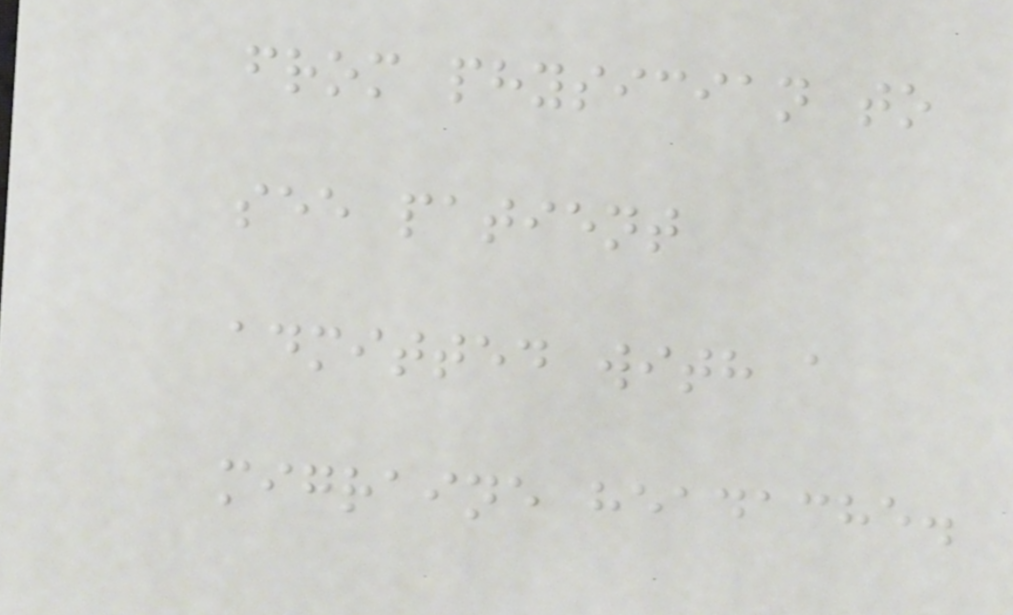from physician to
see patient
admitted with a
migraine headache.
